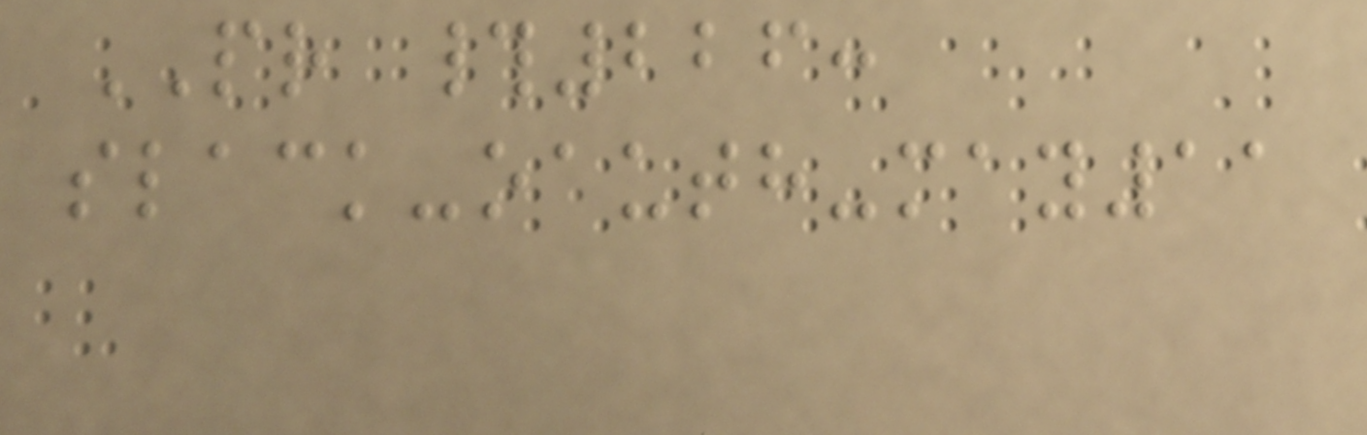PR #226:
slack-oauth-may11
